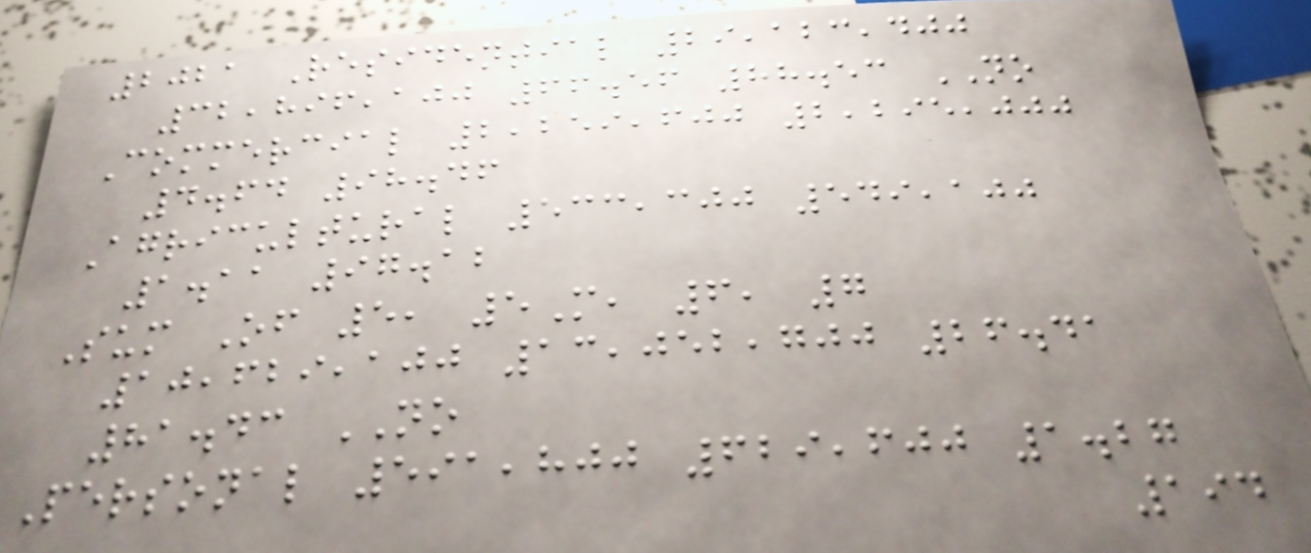2021 Residential 29,123,400
32,896,100 66.56 88.53 NO
Commercial 2,259,600 2,295,000
4.64 98.46
Agricultural 533,300 549,100
1.11 97.12
Sum Of 5, 5M, 6, 7
10,629,100 13,052,700 26.41
81.43 NO
Personal 591,800 629,600 1.27
194
